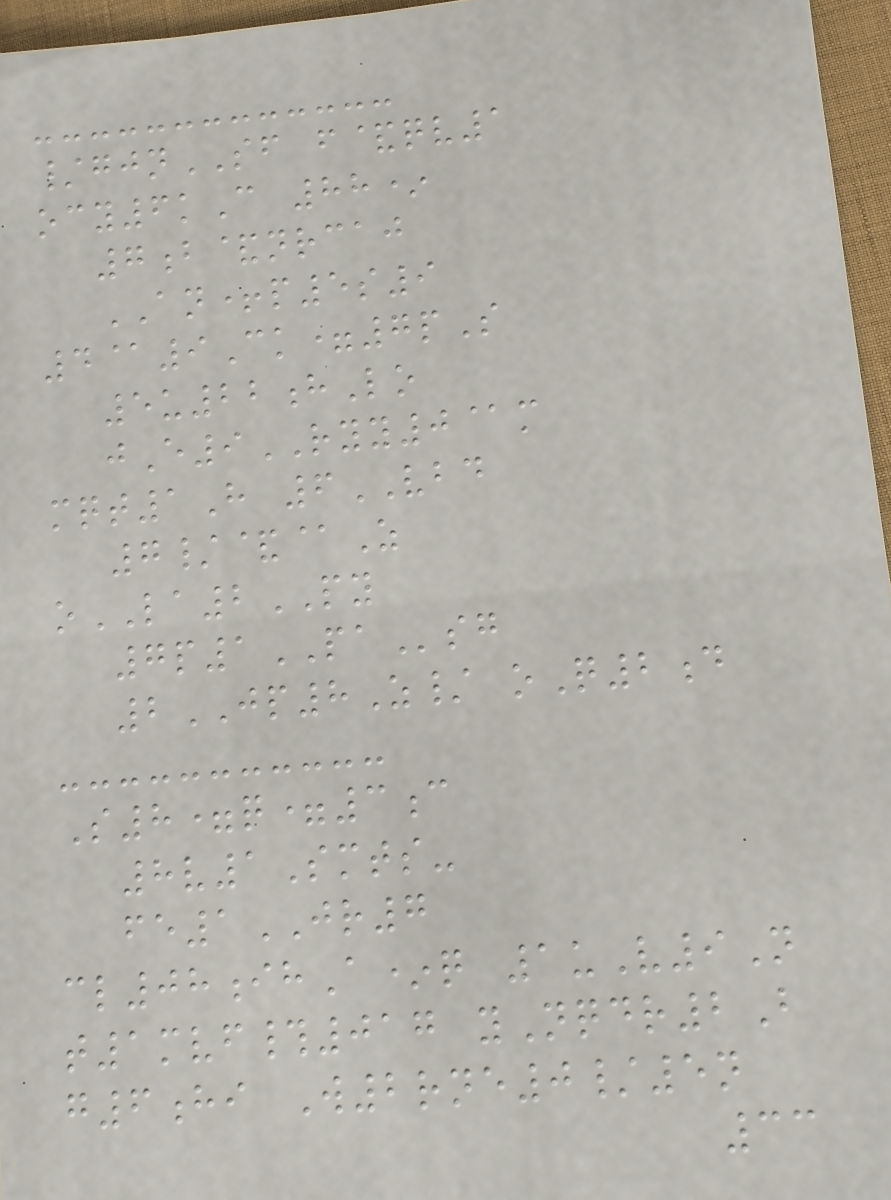/gjnSF f&qv1
ocy6kC 88*
7b&nrcaj
AN+p5s9
4@9Ck=7pS
5u22hLo
jE9RYY0@m
mqt1H 6VBD
7/&@Z
oLA2PY
7p1PAsg
2JP8Z/ oQ2d
S8=q=3c
8v1Smts-
fe1JR7
cl08ihA*q 1uV9N
t1mvf#017 yNqdr2B
g6hi W2rne0/5n
33
